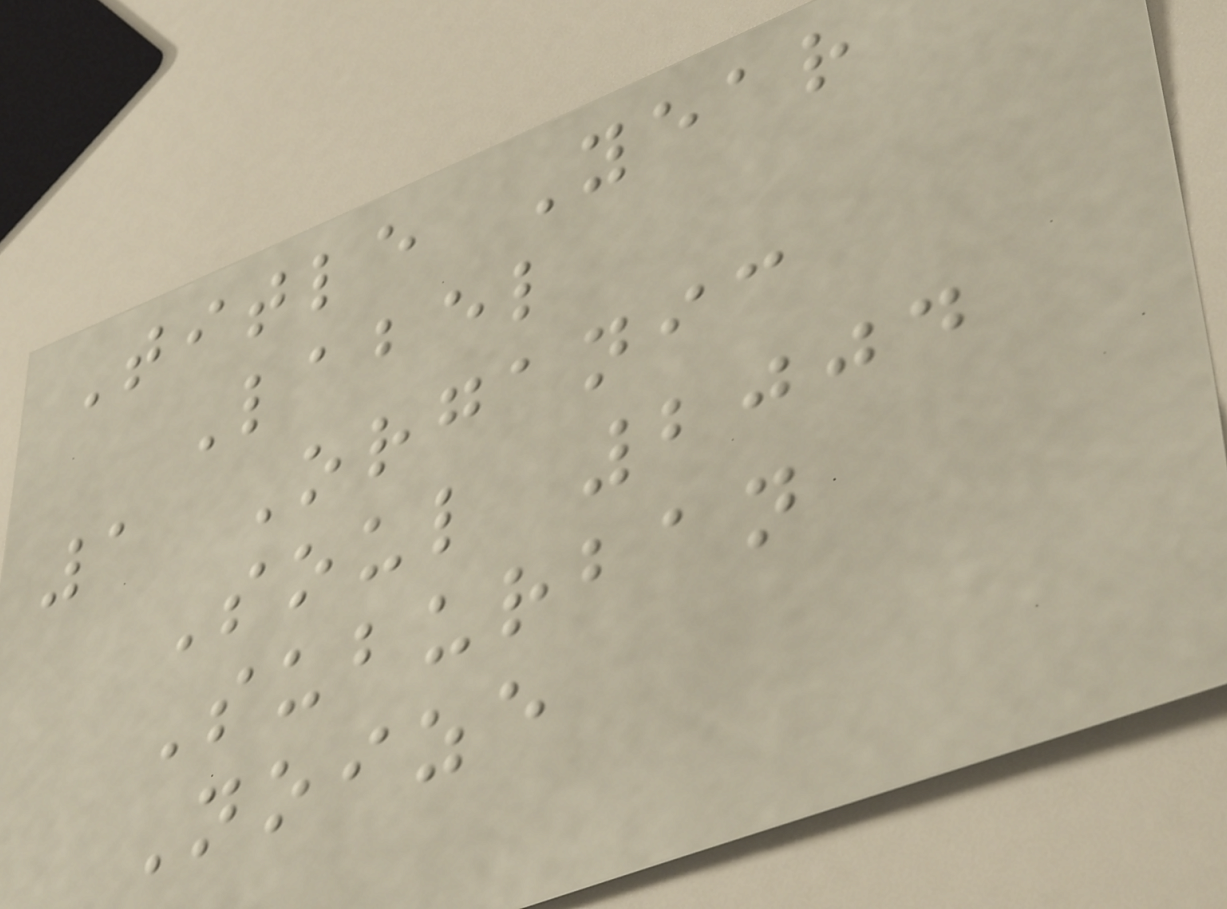Title Year
Label
1 Organic
Soul 2004
Suburban
Noize
